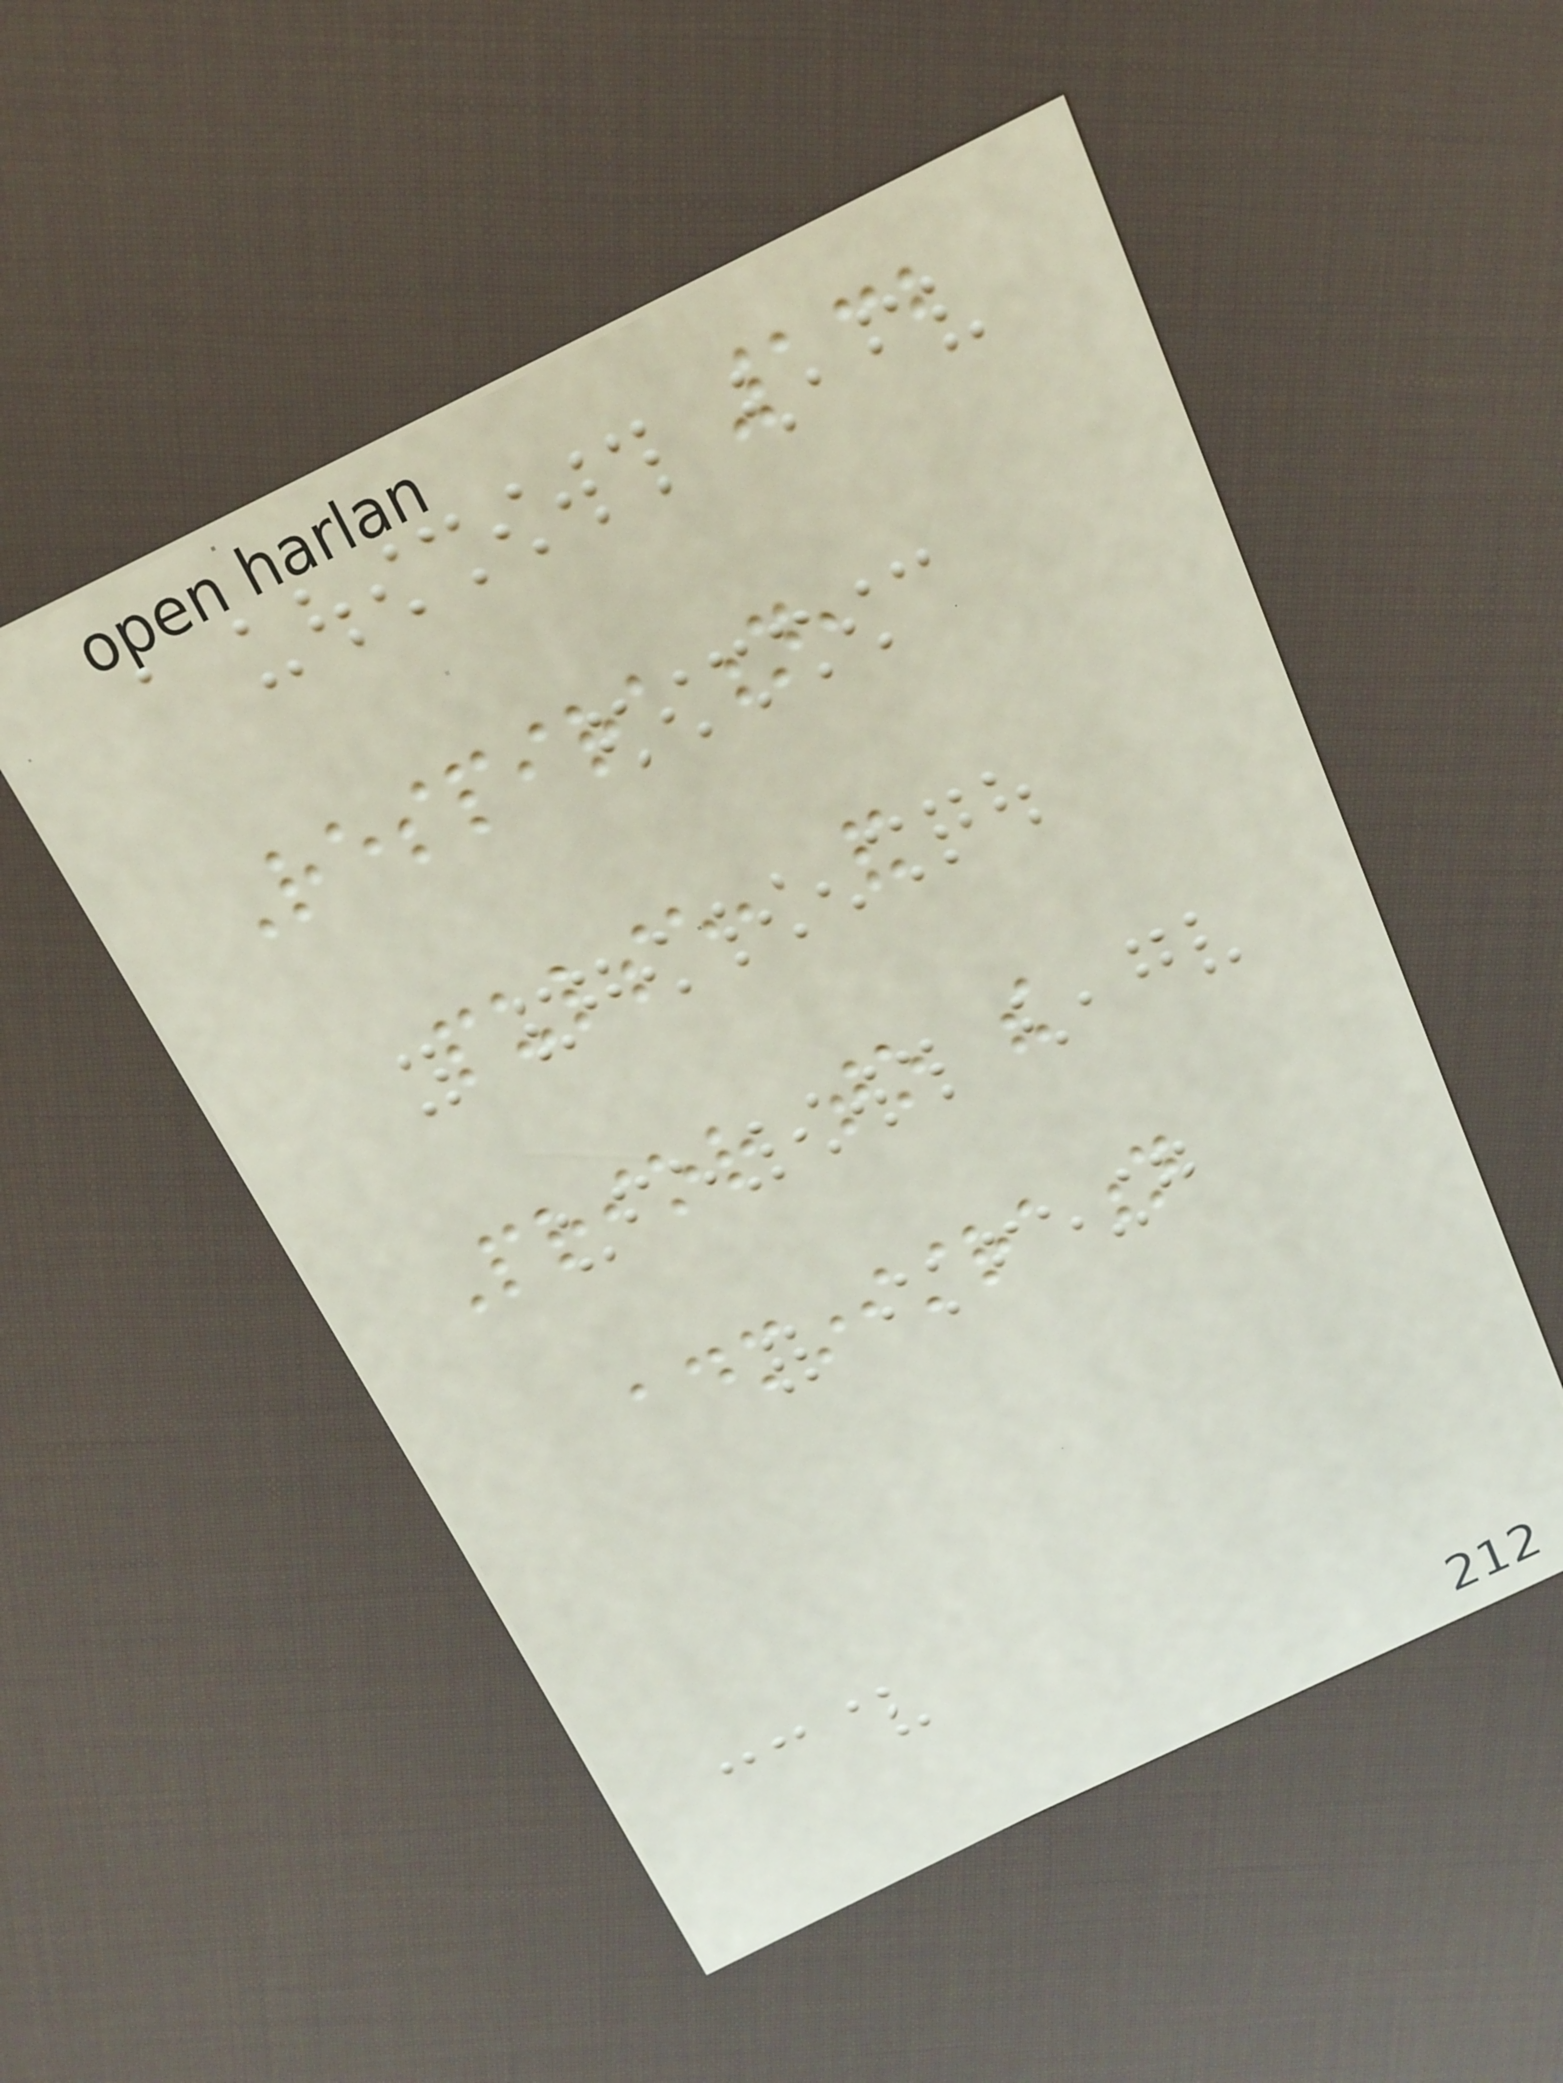132
Respiration,
pulse, and
Prior to the
administration
